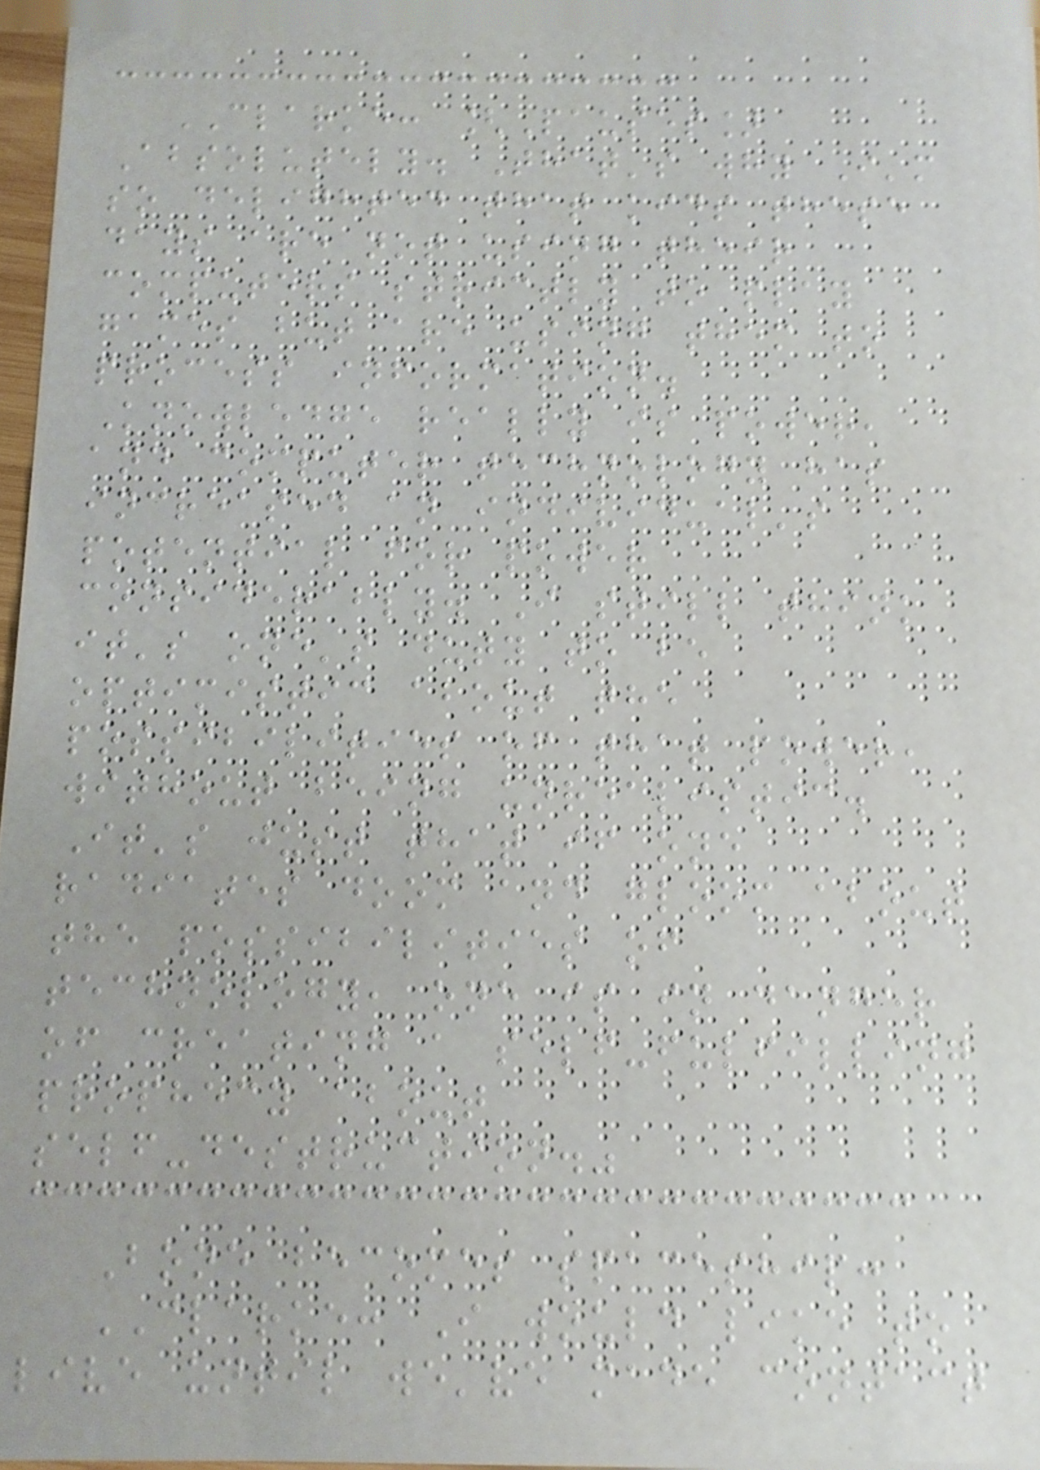CLARKE: [Pauses]
Absolutely. That's why I'm
so delighted that kids these
days are not using their
computers strictly to play
games but are using them to
process information.
Knowledge really is power,
and computer technology has
increased an individual's
potential for power
considerably. I still think
it's one's duty to be
optimistic about the
possibilities of that power,
without being unrealistic.
It's just that if one
radiates doom and gloom about
the possibilities of
technology, one is in danger
of creating a self-fulfilling
prophecy about
self-destruction."
Bone becomes spaceship:
CLARKE: I would like to
live until we've made contact
